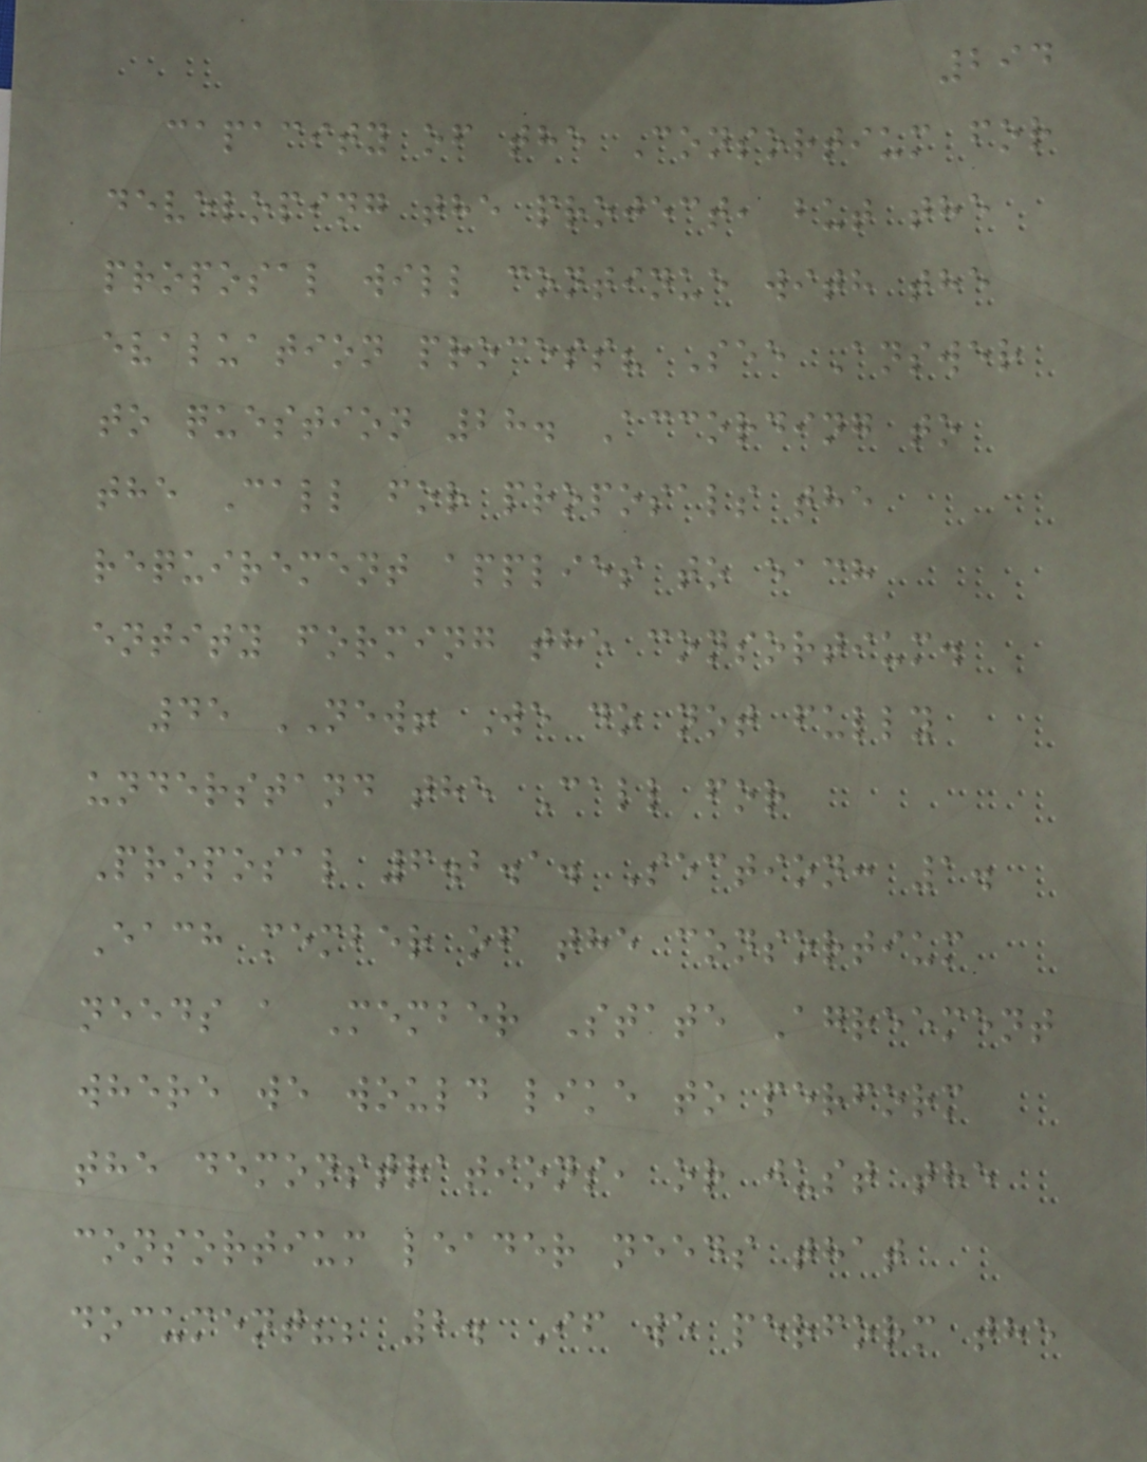294
capacity of the Consortium for
developing the project, but the
proposal will continue with the
evaluation process? See Answer
to question 28. According to
the Call for proposals the
requirement applies to each
entity forming the consortium.
45 NEW! We do not fully
understand the Call for
Proposal 6.2.1. Section: 1.
Each member of the consortium
needs a Member State Agreement
where we would like to perform
the demonstrations, or just the
consortium leader needs that
document?; 2. If we perform the
